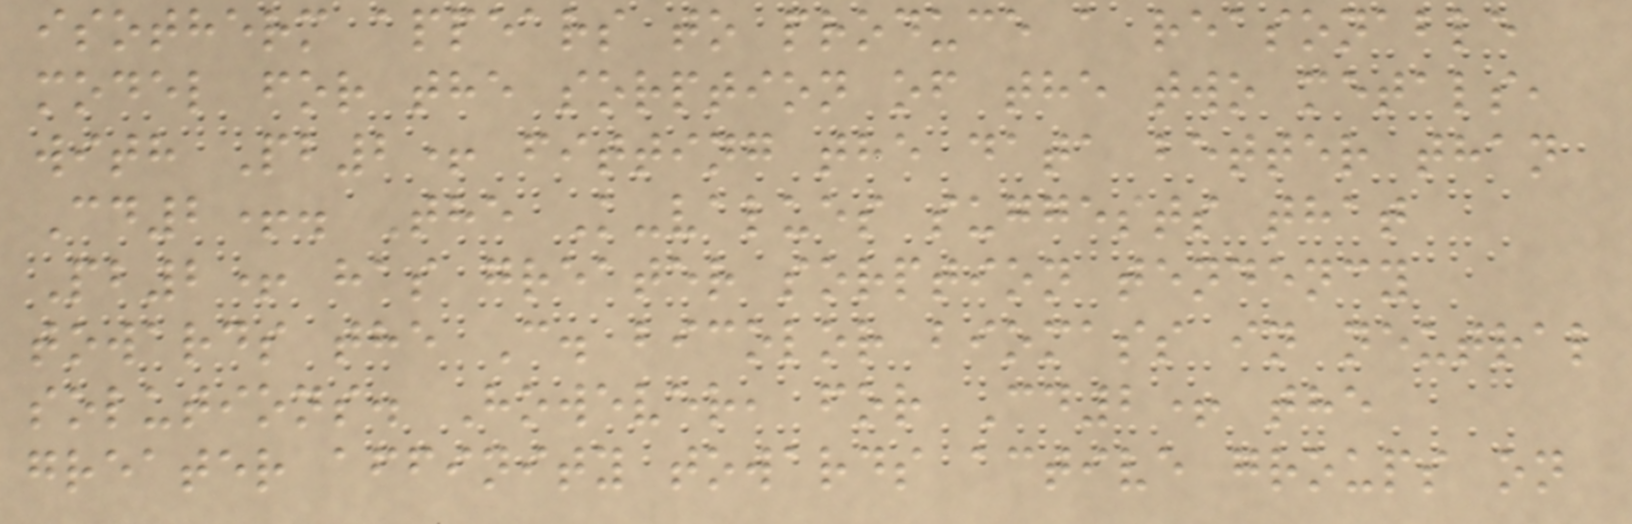isotherm appears to produce a reasonable
model for the sorption of the two metals,
with Pb2+ fitting the data better than
Cd2+. The K-values suggests that
Pb2+ has greater sorption tendency
towards the C. bicolor biomass in neutral
solutions. However, for Cd2+ the
greater affinity towards active groups on
